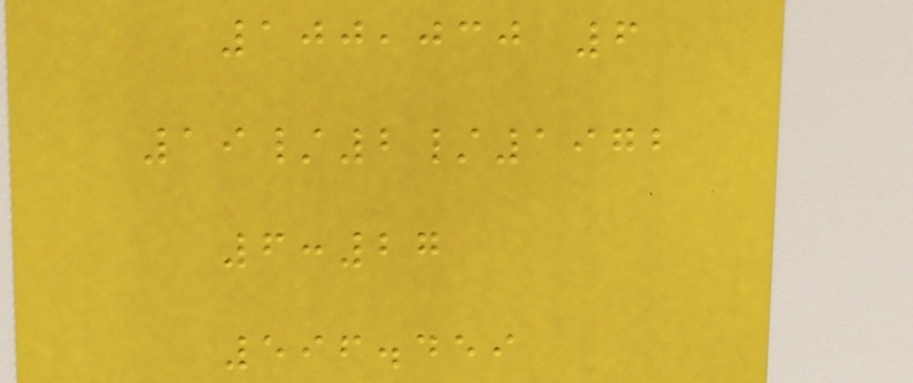100,030 6
19/2/1972
6:27
596.459
